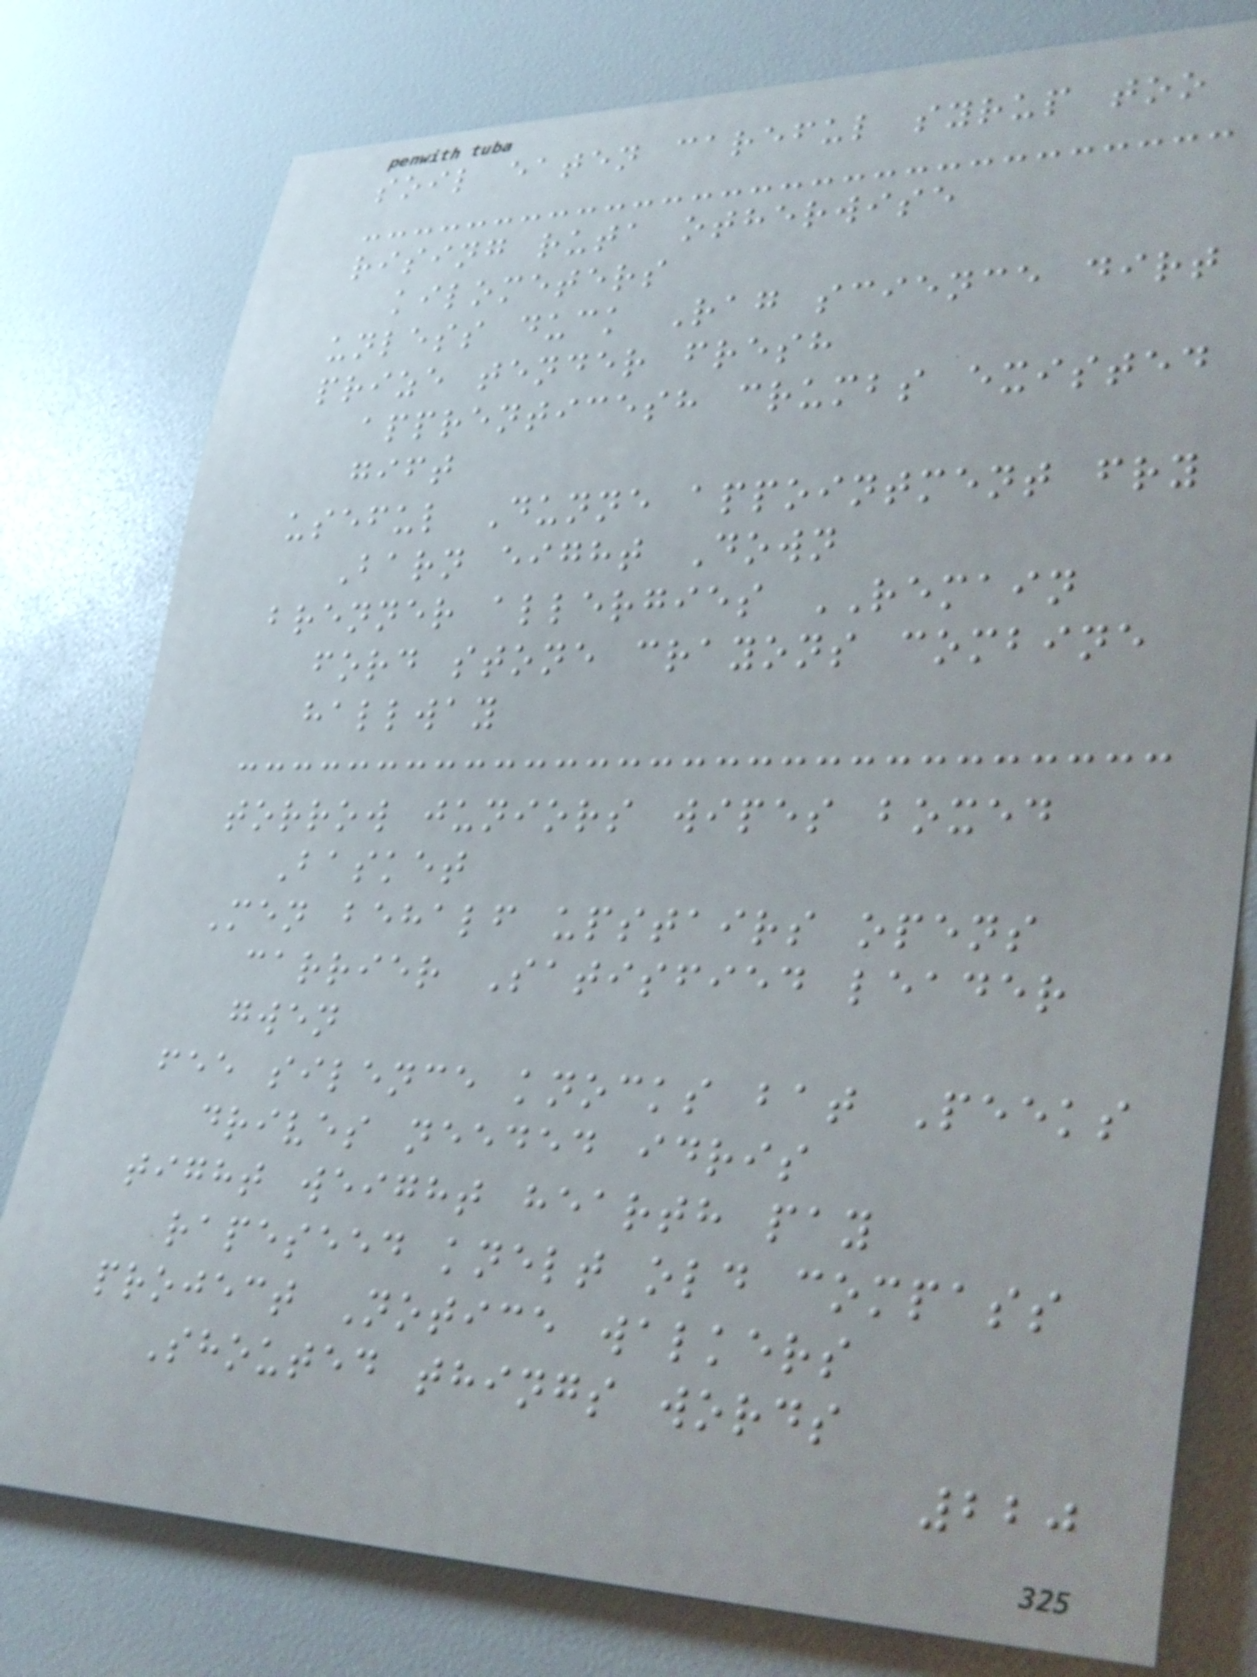soil eaten careful syrup too
rising ruta otherwise
kilometers
unless duck Rag science dirt
prize tender fresh
apprenticesh crumbs existed
gift
useful Dunne appointment fry
Barn eight Down
brenner allergies REMAIN
ford stone crayons combine
hallway
torrow juniors wipes boxed
Basket
Men behalf upstairs opens
carrier Satisfied leader
gwen
fee silence knocks bat Peeks
drives needed idris
tight weight hearth pay
rapeseed knelt old compass
project Notice walkers
Shouted things words
220
